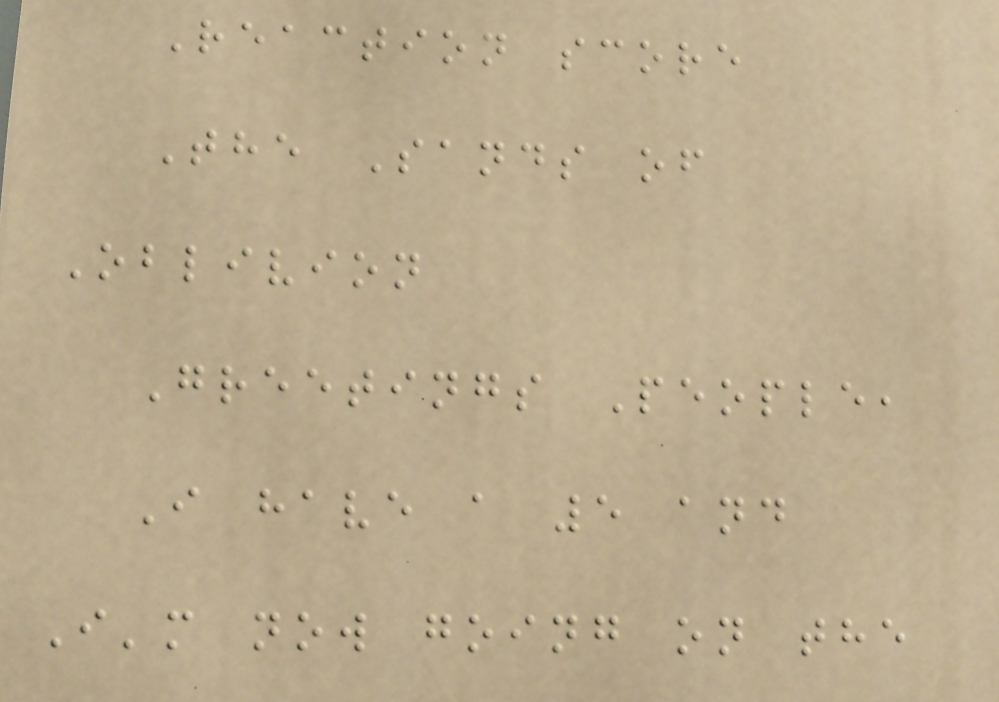Reaction score
The Sands of
Oblivion
Greetings People,
I have a 5 and
I'm now going on the
